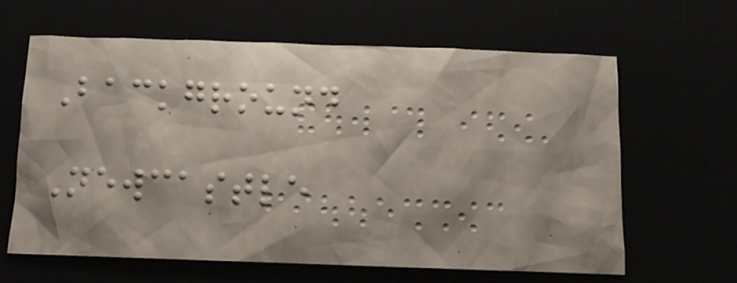Background
Newcastle
